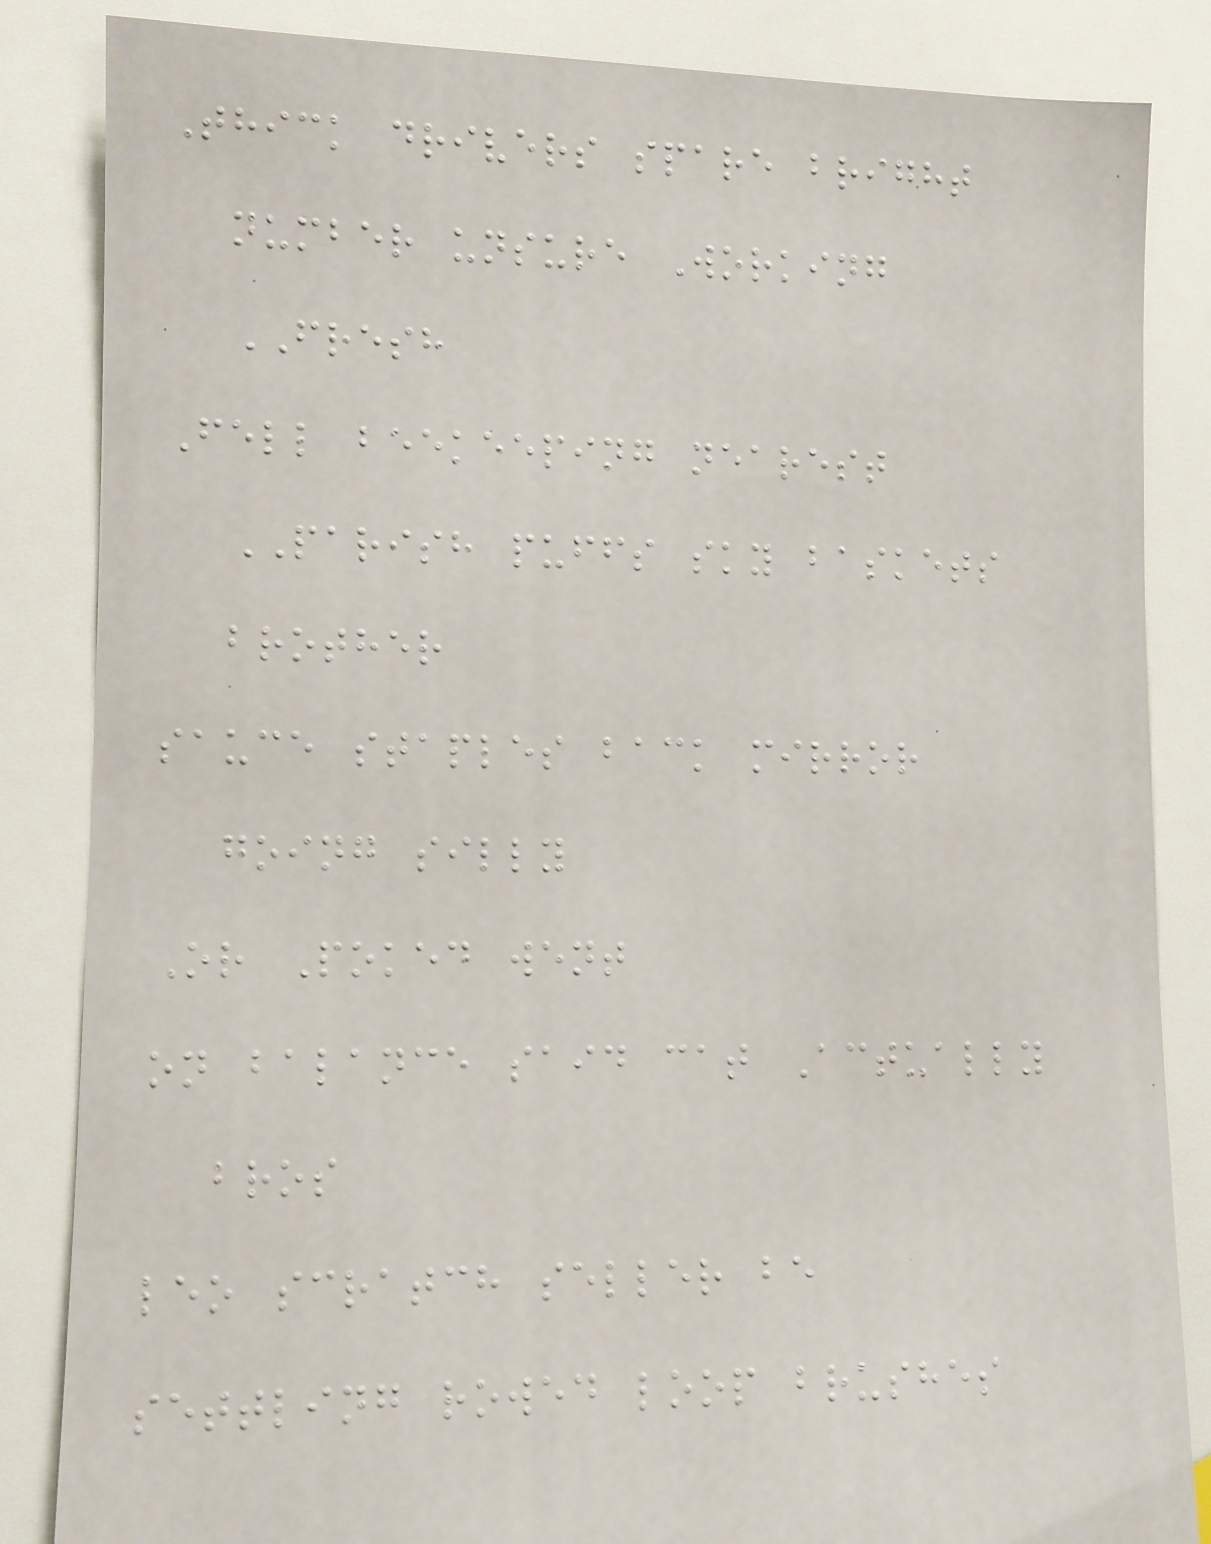Thick drivers spare bright
number unsure Working
FRESH
Fell beekeeping nearest
PARISH puffs sky baskets
brother
sauce staples back mirror
going silly
Or Poked went
on balance said cat Actually
bros
leo scratch seller be
settling rowed loop brushes
